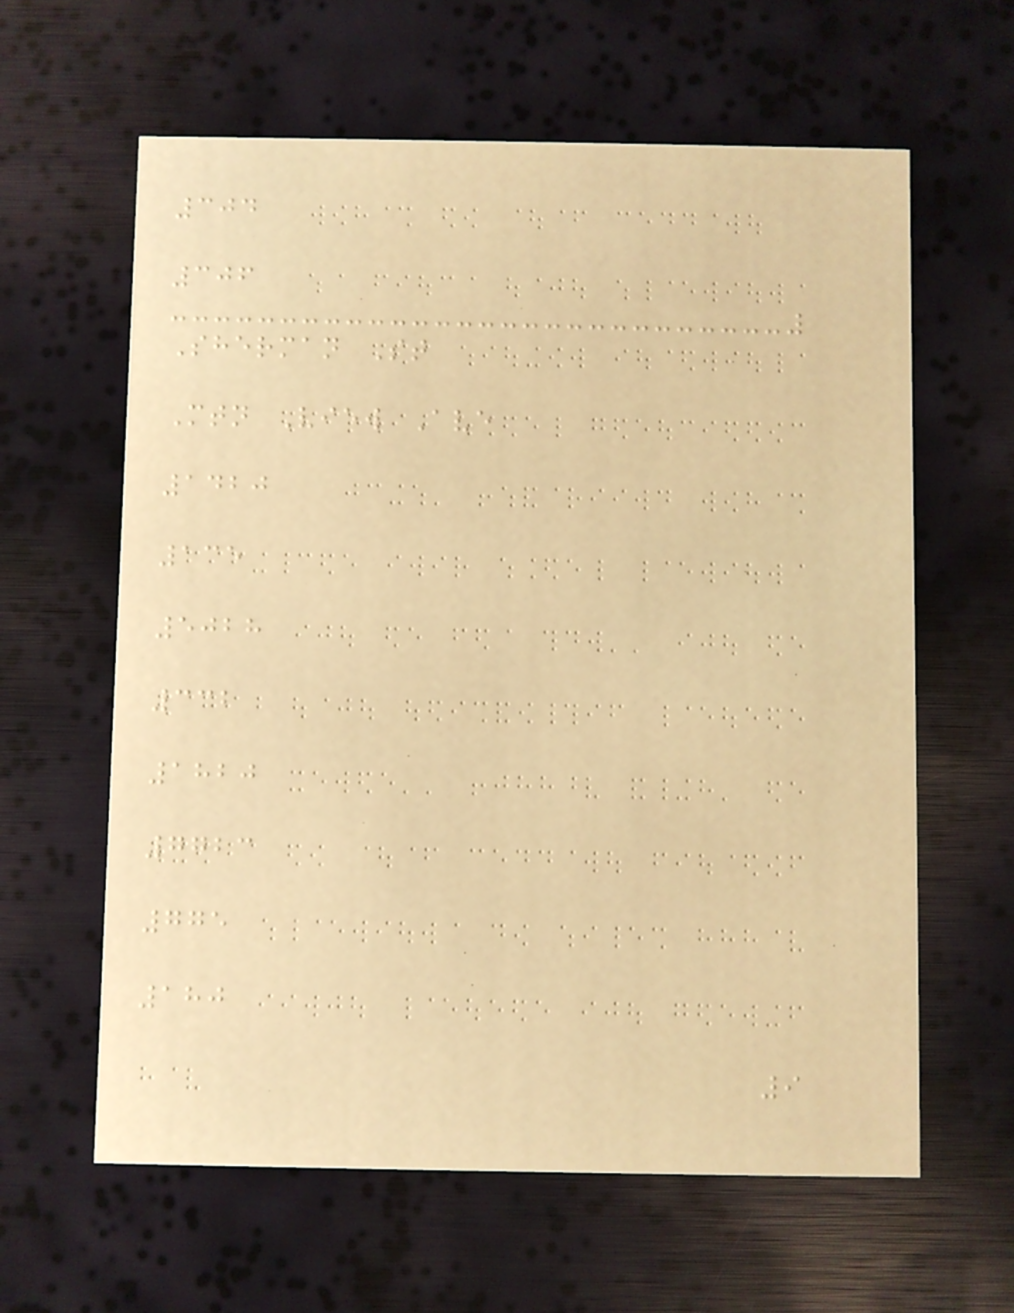304
306
Sherman St
Mtn View Ave
1420
135
5028
332
1820
7723
775
180
9
